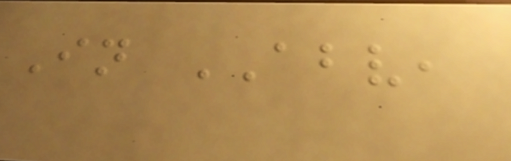In ABV,
